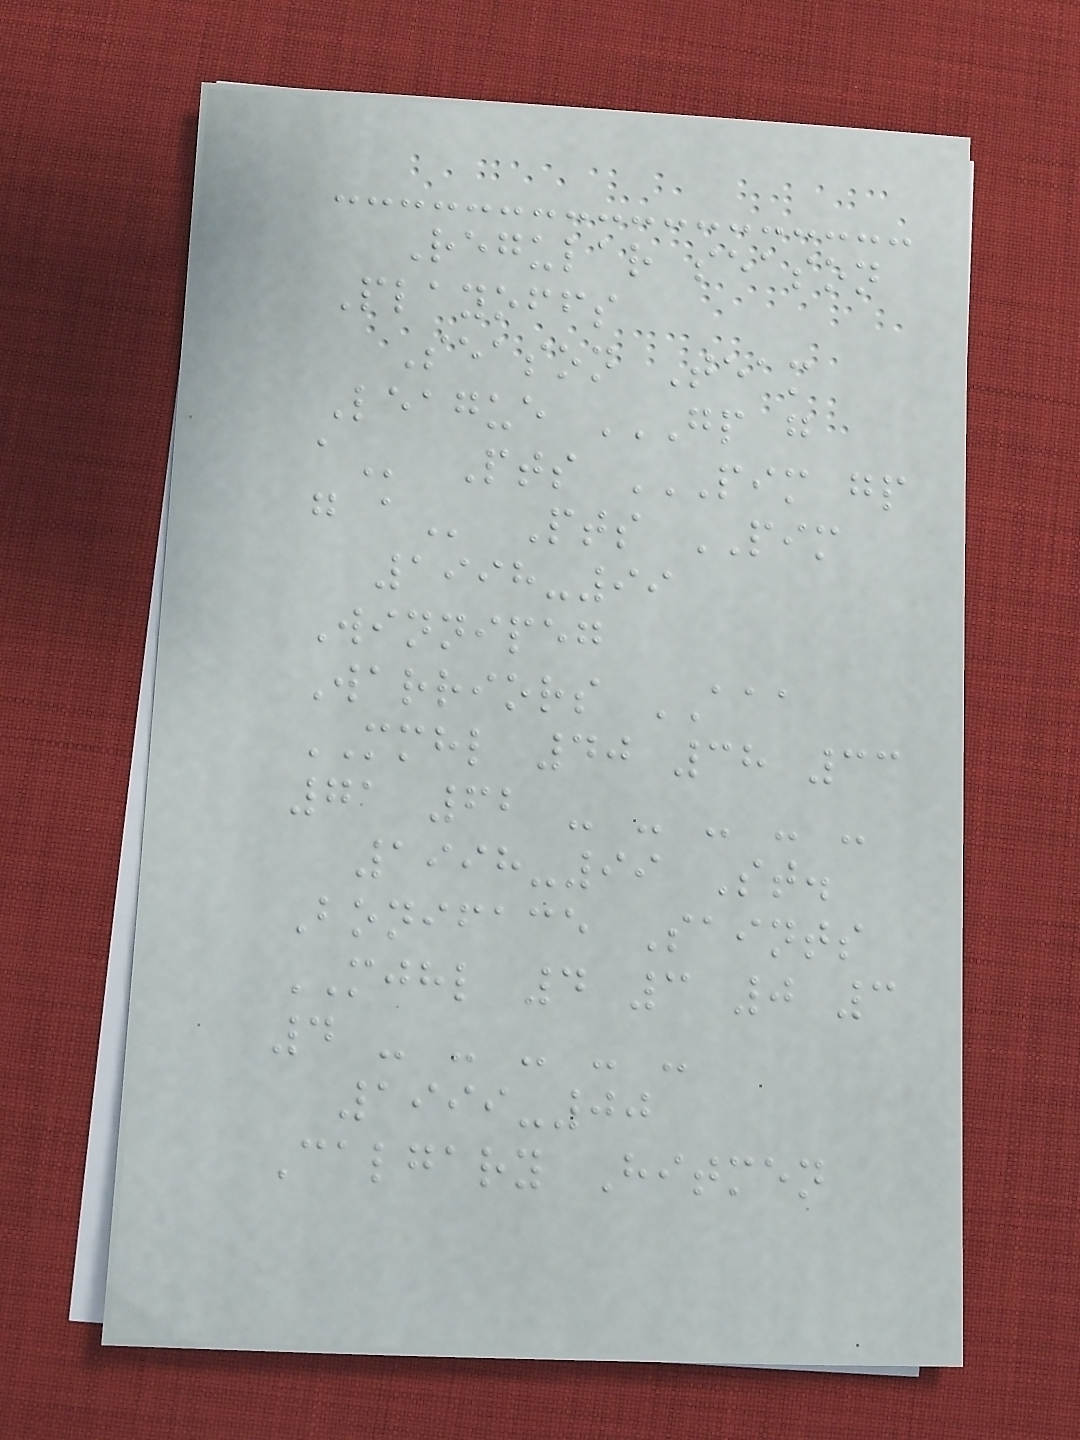Regular season
Playoffs
Season Team
League GP G
A Pts PIM GP
G A Pts PIM
1998-99
Winnipeg
Warriors AAA
MMHL 40 38 33
71 62 - - - - -
1998-99 St.
Boniface Saints
MJHL 4 3 0 3
4 - - - - -
1999-00
Calgary Hitmen
